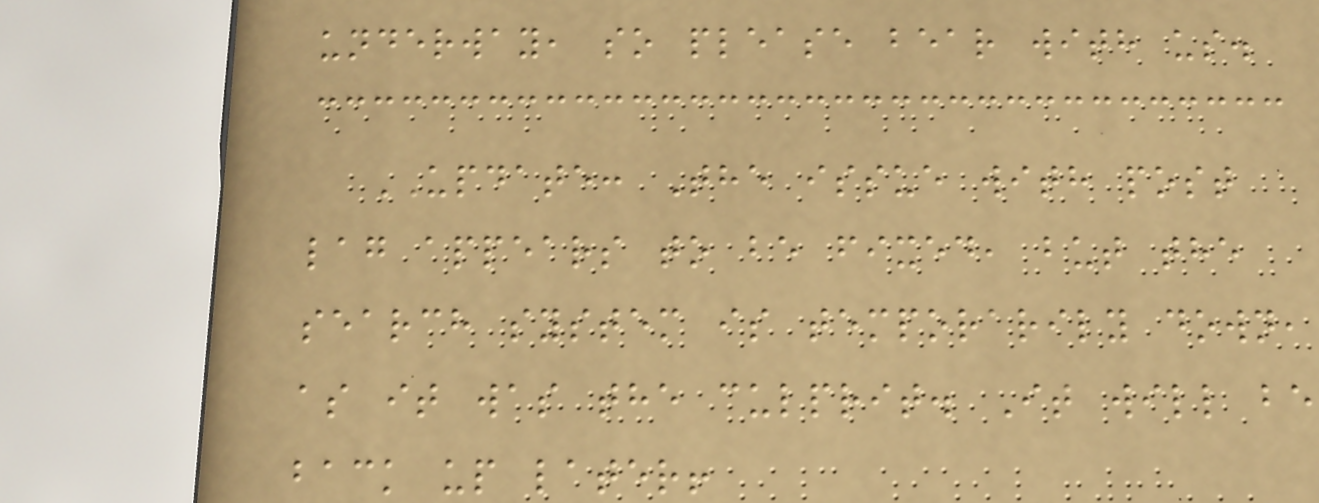underway, so please bear with us.
UPDATE: The issue with post
lag appears to be fixed, but the
search system is temporarily down,
as it was the culprit. It will be
back up later!
